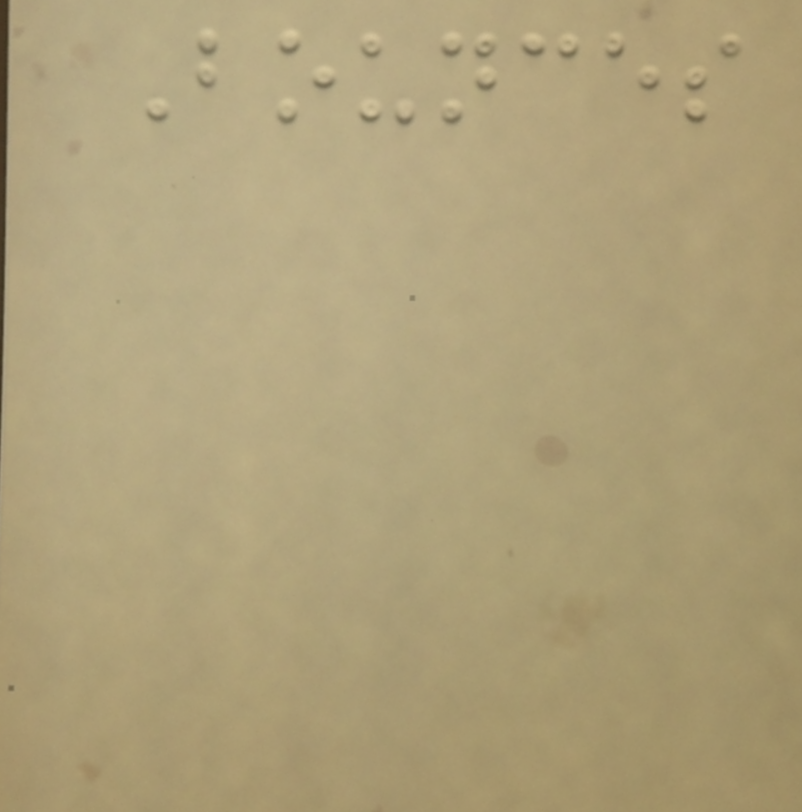Bounces
